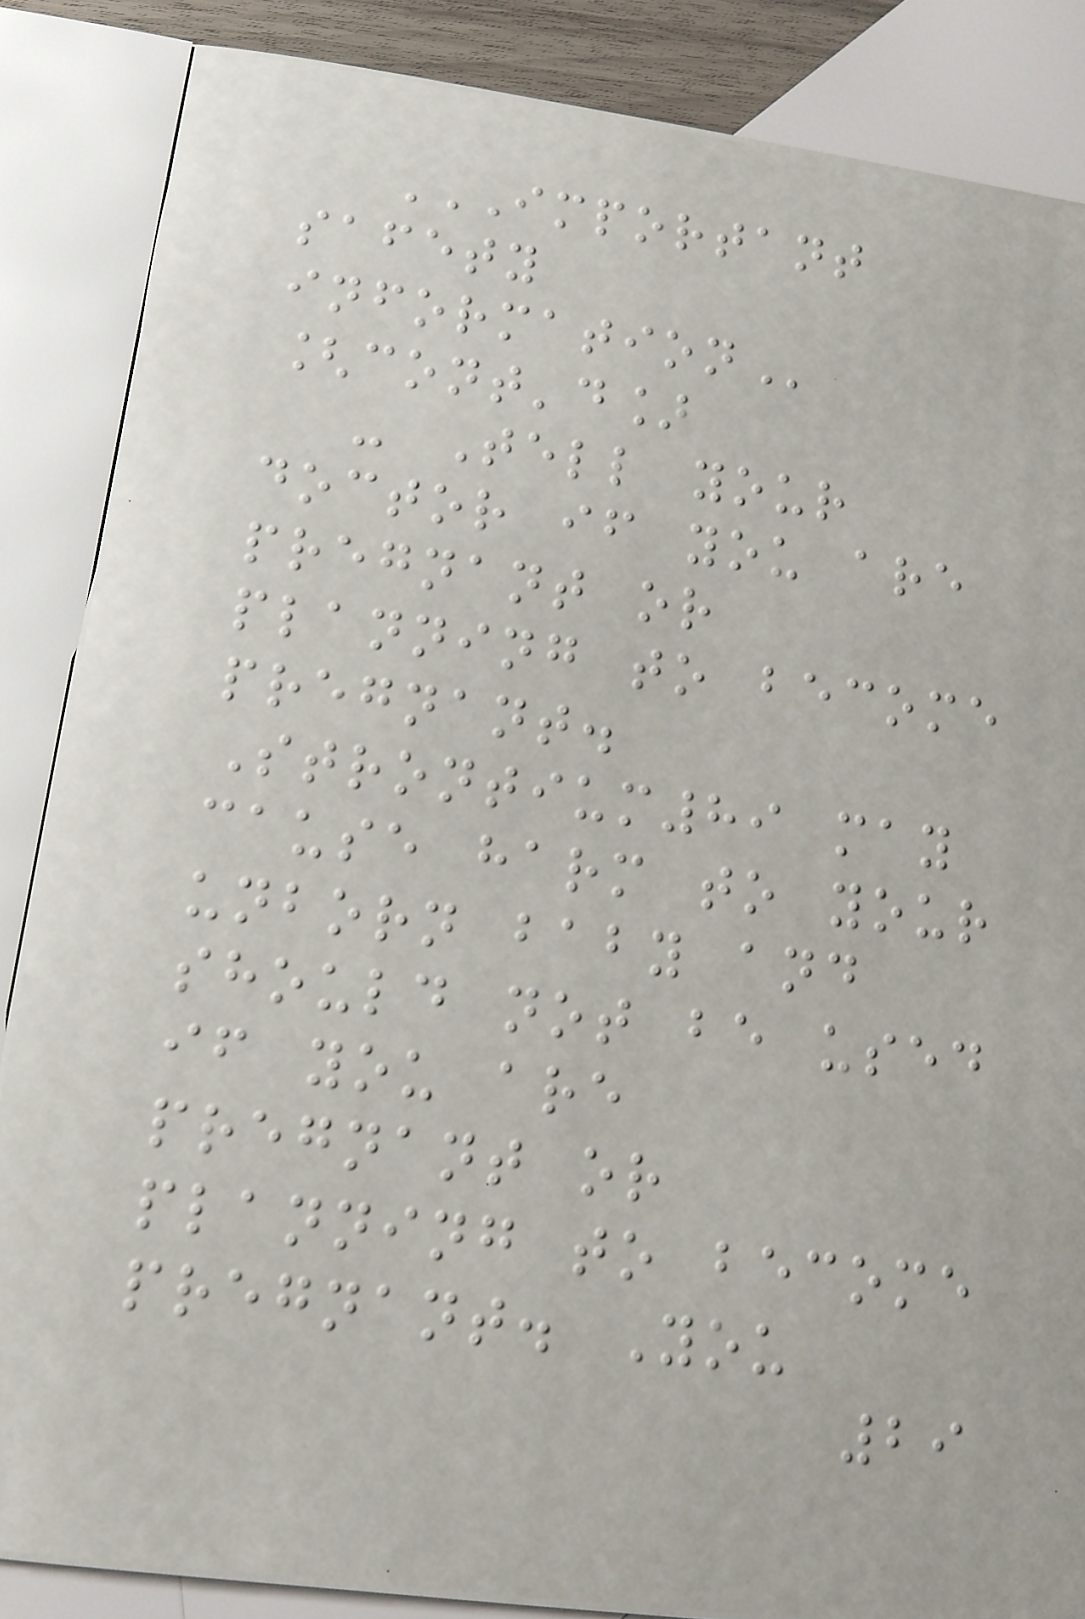IMPORTANT
SAFETY
INFORMATION
[cont'd]
- Tell your
doctor if you are
pregnant or
planning to become
pregnant.
Strontium89 may
cause harm to your
unborn baby and
should not be used
if you are
pregnant or
planning to become
pregnant. You
29
